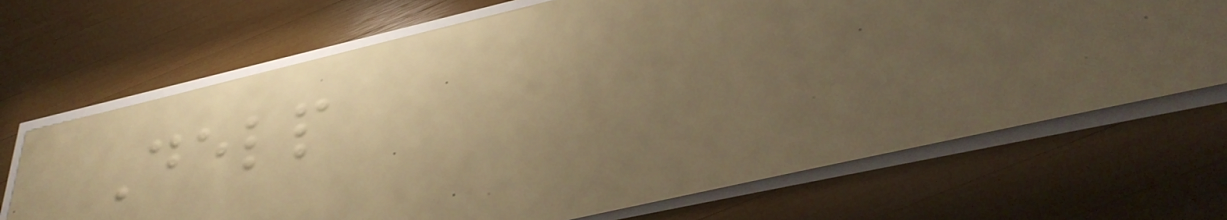Delp
